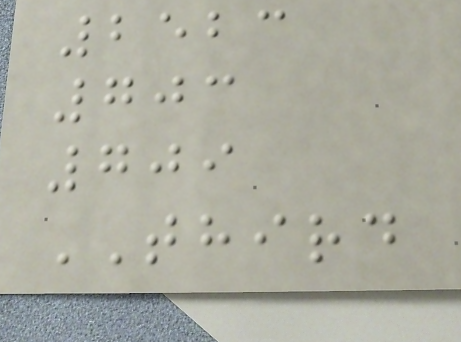2523
703
709
THIRD
